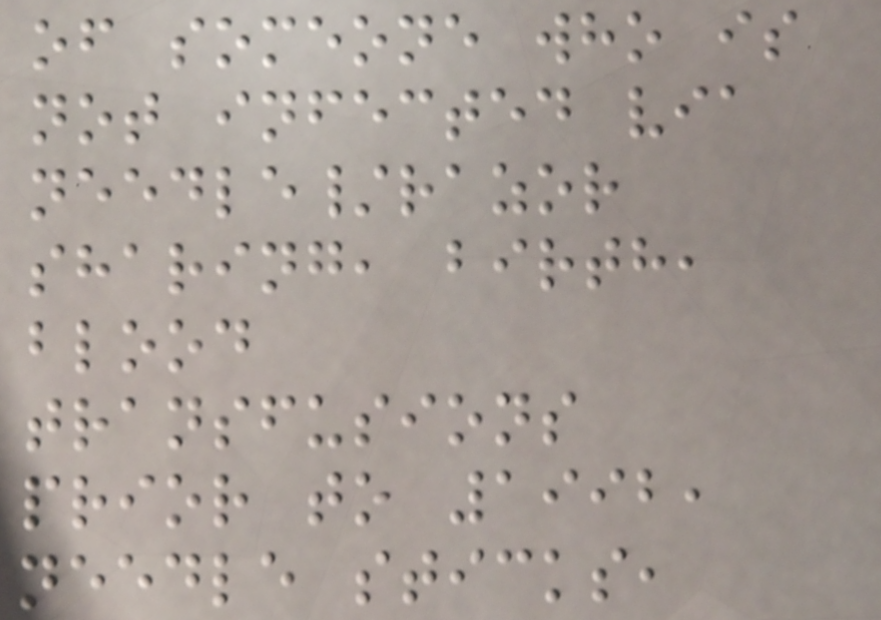of someone who is
not infected via
needle/razor
sharing, birth,
blood
transfusions
prior to 1992,
needle sticks,
